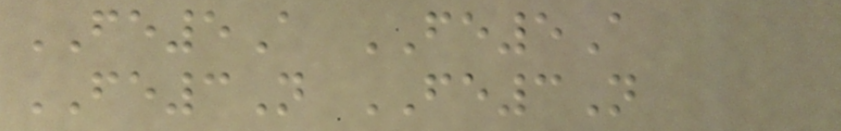FE5A FE5A
FE3N FE3N
